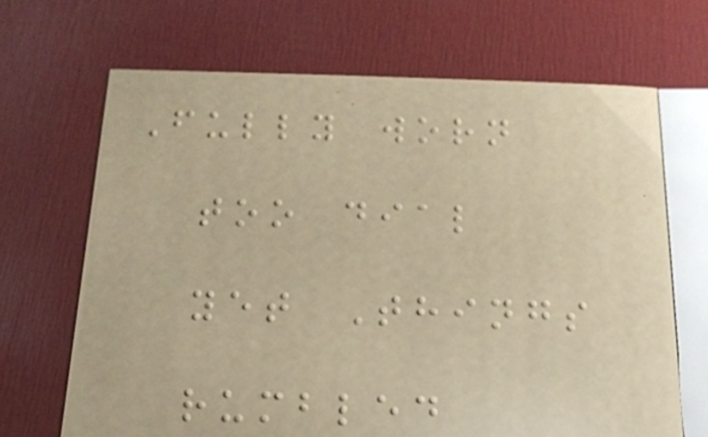Fully worn
too dial
yet Things
rumbled
